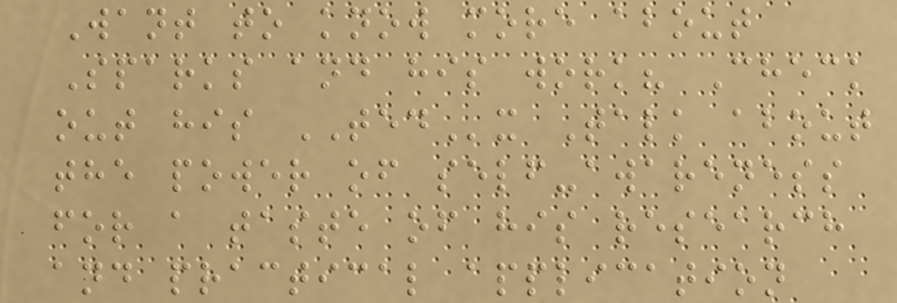Want to know more about
Sparks and his work? Check
out his TEDx Talk about
the power of self-awareness
for a taste of his research
and practical application
